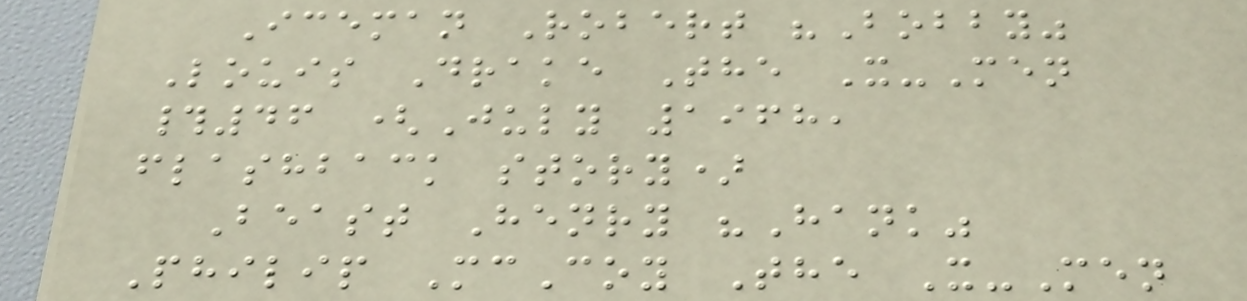Iceman Robert "Bobby"
Louis Drake The X-Men
#46 (July 1968,
flashback story)
Beast Henry "Hank"
Philip McCoy The X-Men
